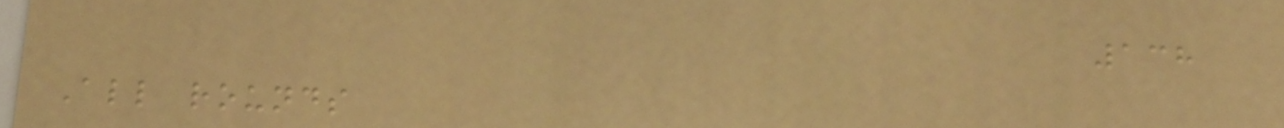138
All rounds
